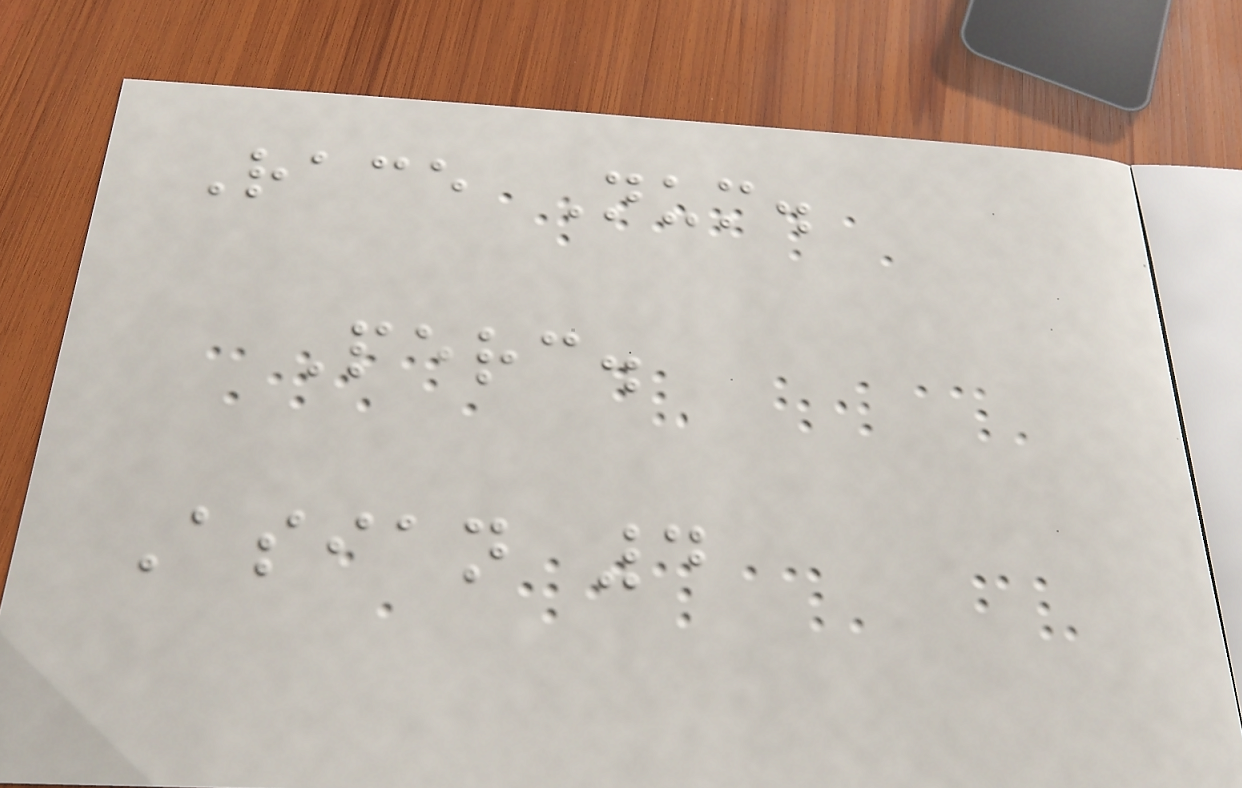Race Num.
Perc.
Asian 4
